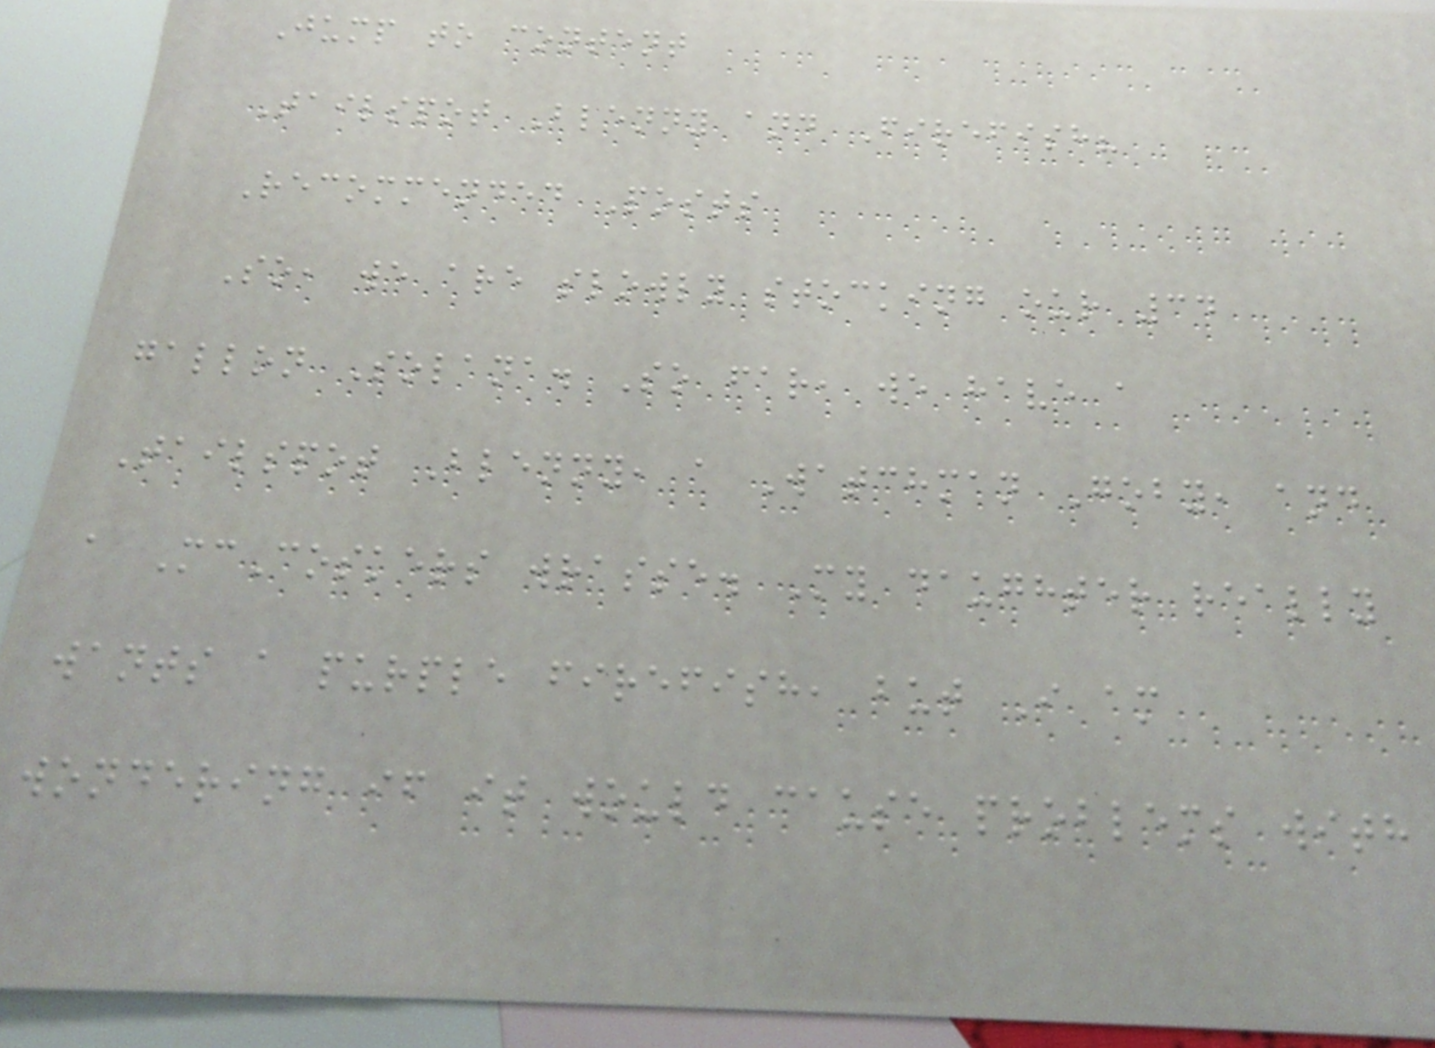Jump to content
Tailspot Blenny and Firefish?
Recommended Posts
So, we are slowly stocking our 34
gallon Solana. So far, we have a
Tailspot Blenny, a Watchman Goby, and
a McCoskers wrasse. My daughter really
wants a purple firefish, but I am
wondering if it would cause problems with
